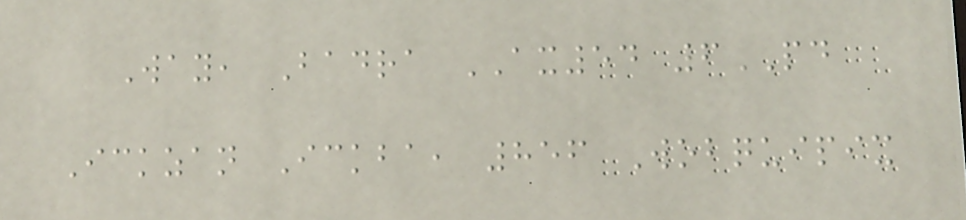Way, Badra AX54 6PD
Ickzan Ickba, 856 Wobquipix
